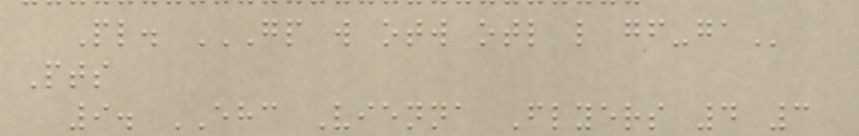Pl. GP W OTW OTL L GF-GA
Pts
9. EHC Vienna Flyers 4 3
